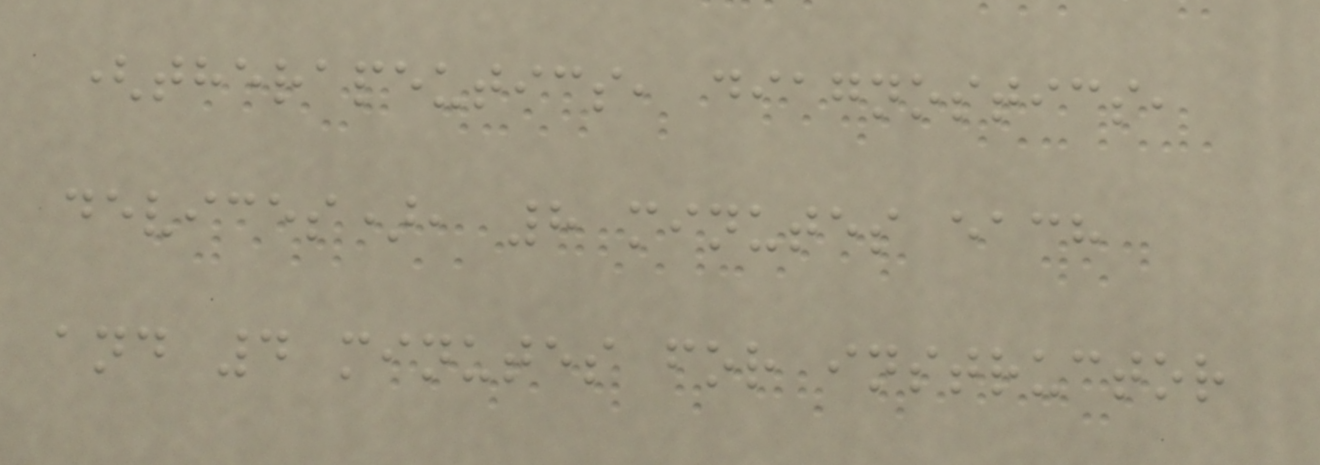(therapeutics, diagnostics,
devices), 8 minutes each
and 4 minutes for instructor
